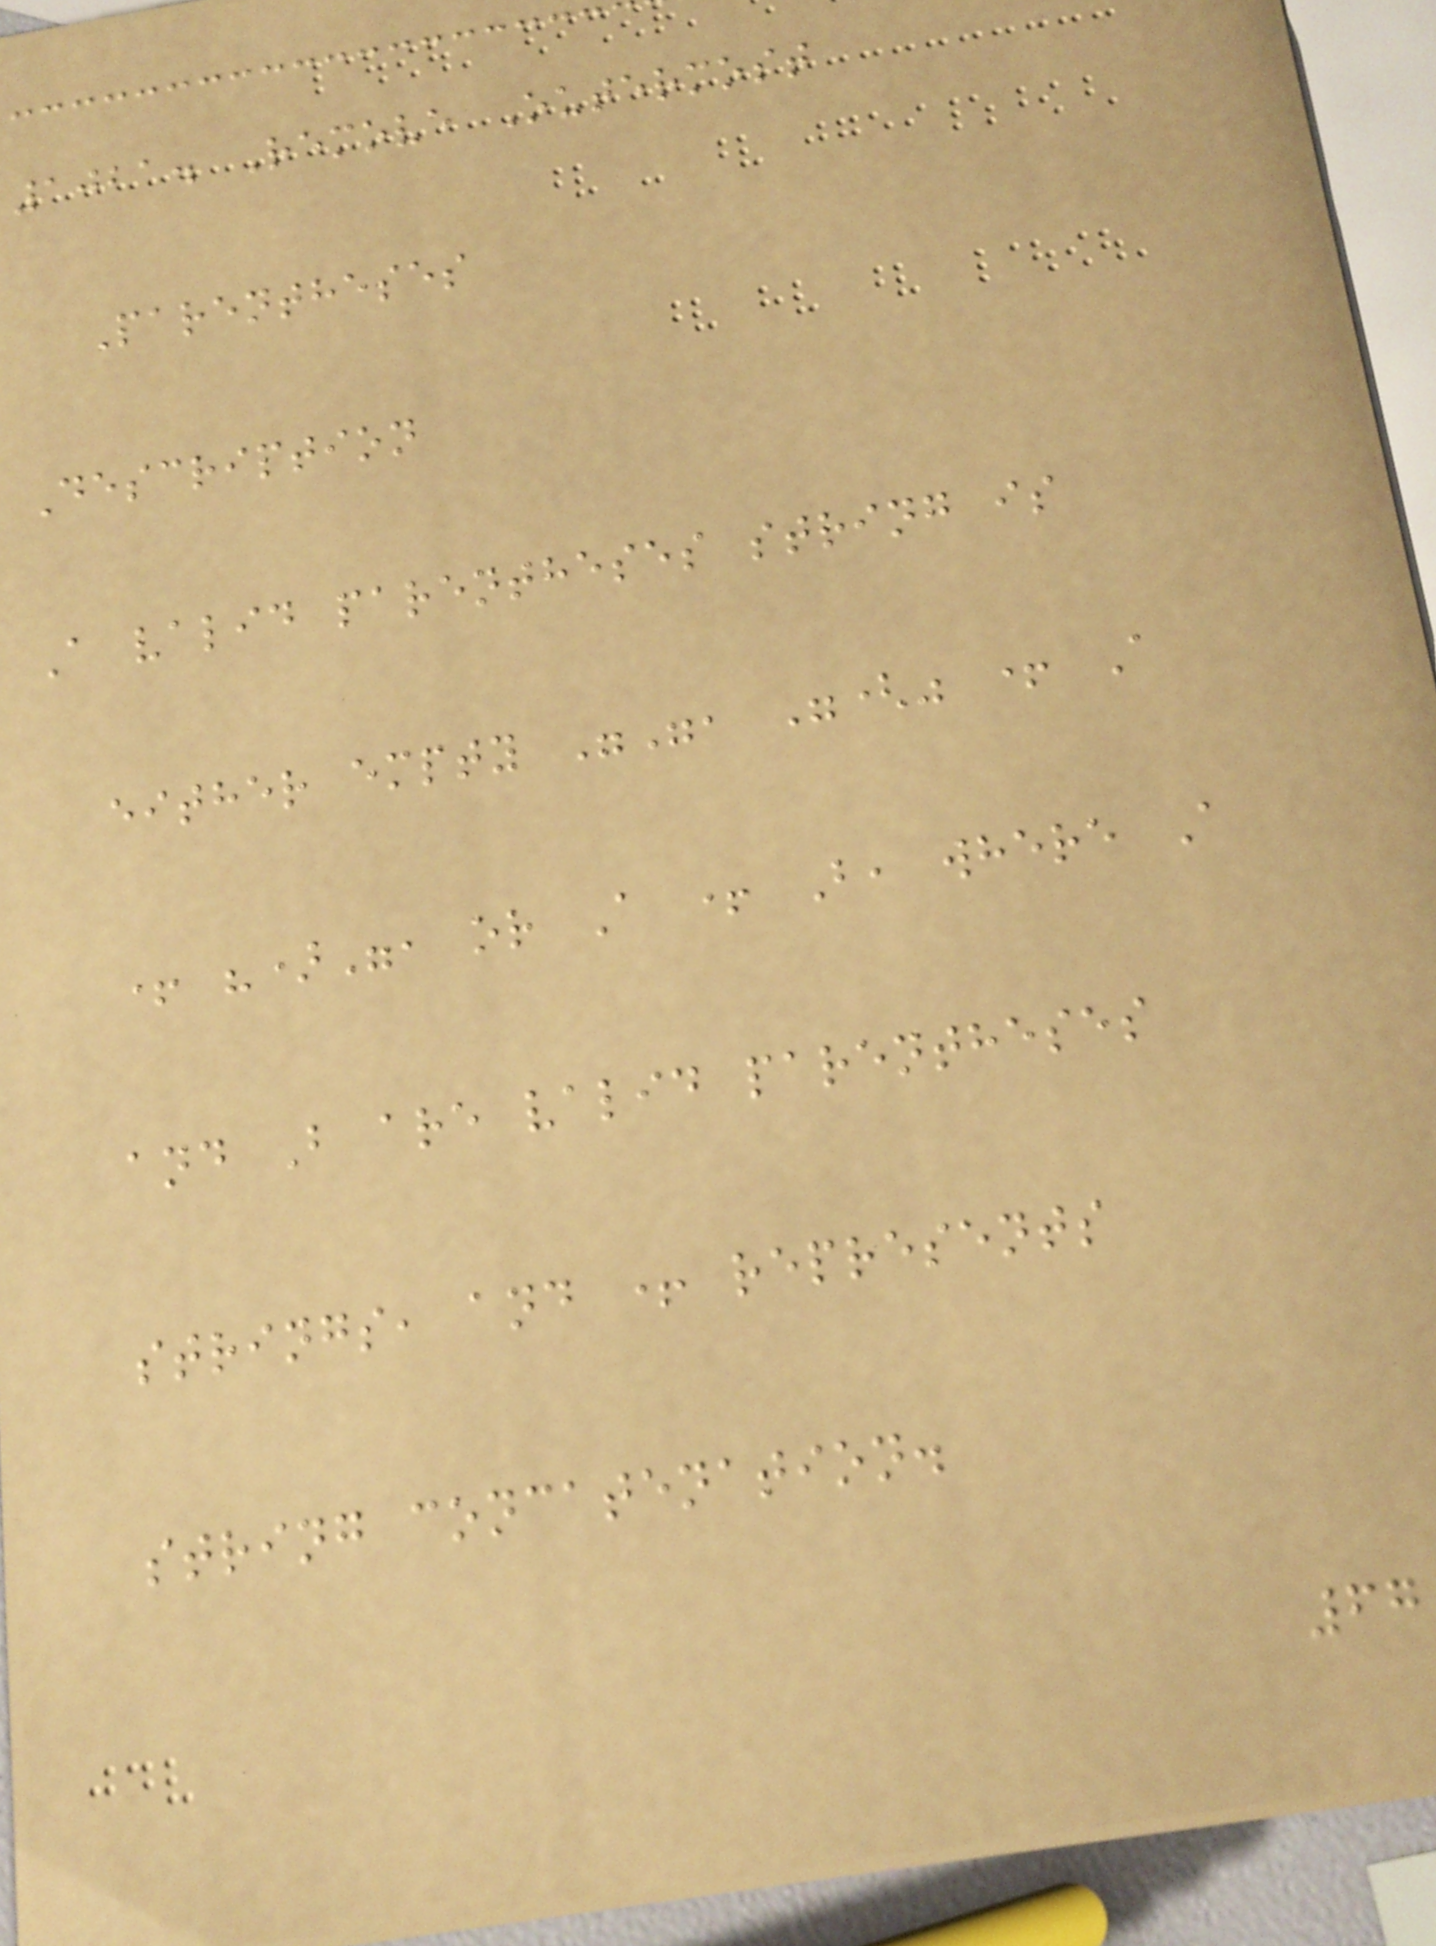1021. Remove Outermost
Parentheses
Description
A valid parentheses string is
either empty "", "(" + A
+ ")", or A + B, where A
and B are valid parentheses
strings, and + represents
string concatenation.
67
